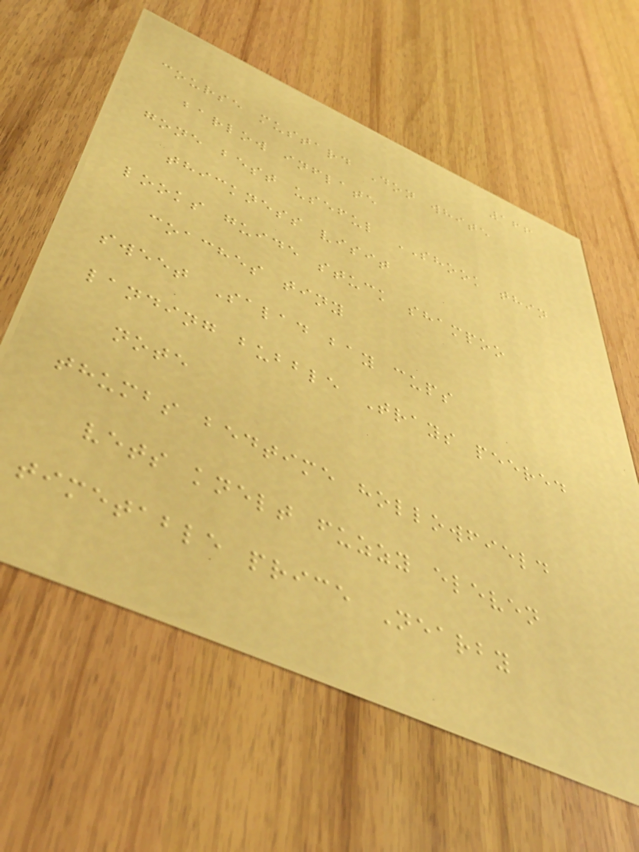166
course mustard Don white
barlow inflate
gone best useful SHOOK thin
thickness visit
looks guide stuck shampoo
coaches tiny
sweet Salad bay cups
landing bubble Trays peered
note
thumbs bedtime hollowfield
vets knelt fuzzy eleven
timetable price Nearby
